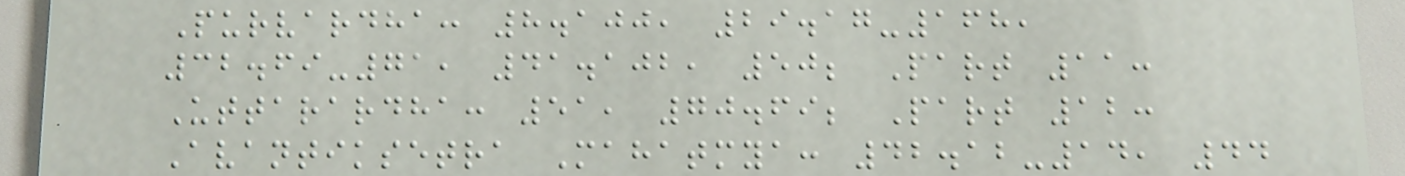Purvardha: 8.100, 29.17-168,
32.69-71, 41.102, 50; Part 11:
Uttarardha: 51, 70.69; Part 12:
Avantiksetra Mahatmya: 42.12-14, 44
